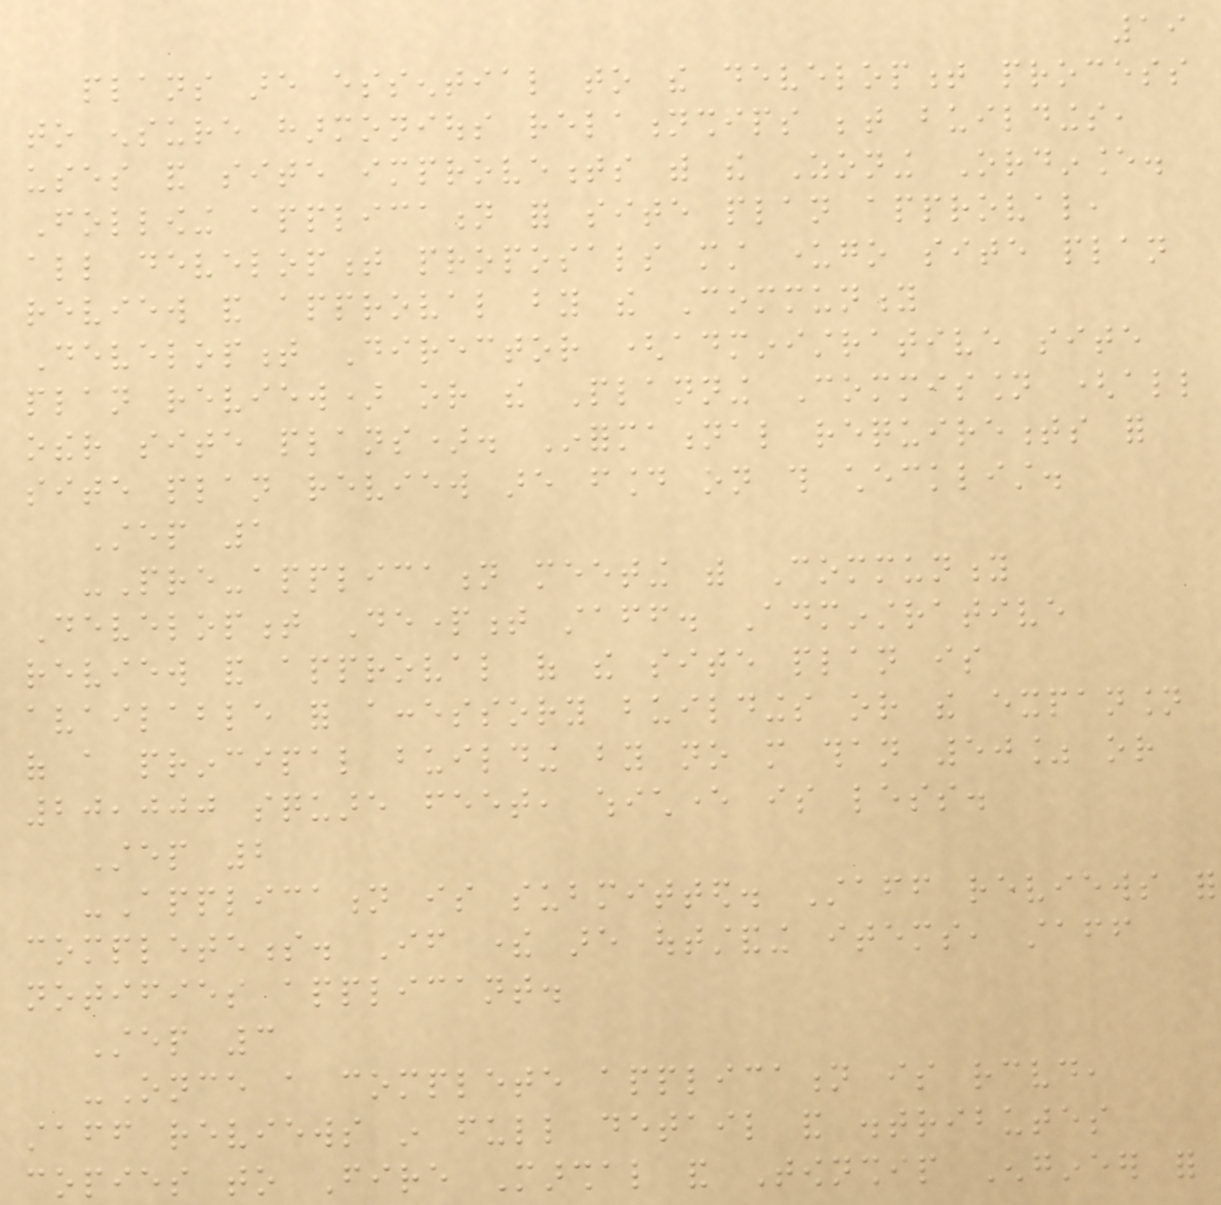19
plans are essential to the development process
to ensure harmonious relationships between buildings,
uses and site improvements with the Zoning Ordinance.
Following application for site plan approval,
all development proposals must undergo site plan
review and approval by the Community
Development Director (administrative site
plan review) or the Planning Commission (all
other site plans). Informational requirements for
site plan review are found on this checklist.
Step 1
-Pre-application meeting with Community
Development Department staff. Adminstrative
review and approval of the site plan is
available for accessory buildings or the expansion
of a principal building by no more than 50% or
20,000 square feet, whichever is less.
Step 2
-Application is submitted. Staff reviews for
completeness. If there are outstanding items, staff
notifies applicant.
Step 3
-Once a complete application is received,
staff reviews in full detail and distributes
copies to Fire Marshal and Township Engineer for
